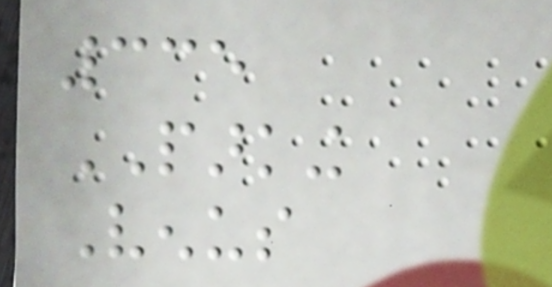335
PARKING
Venus
